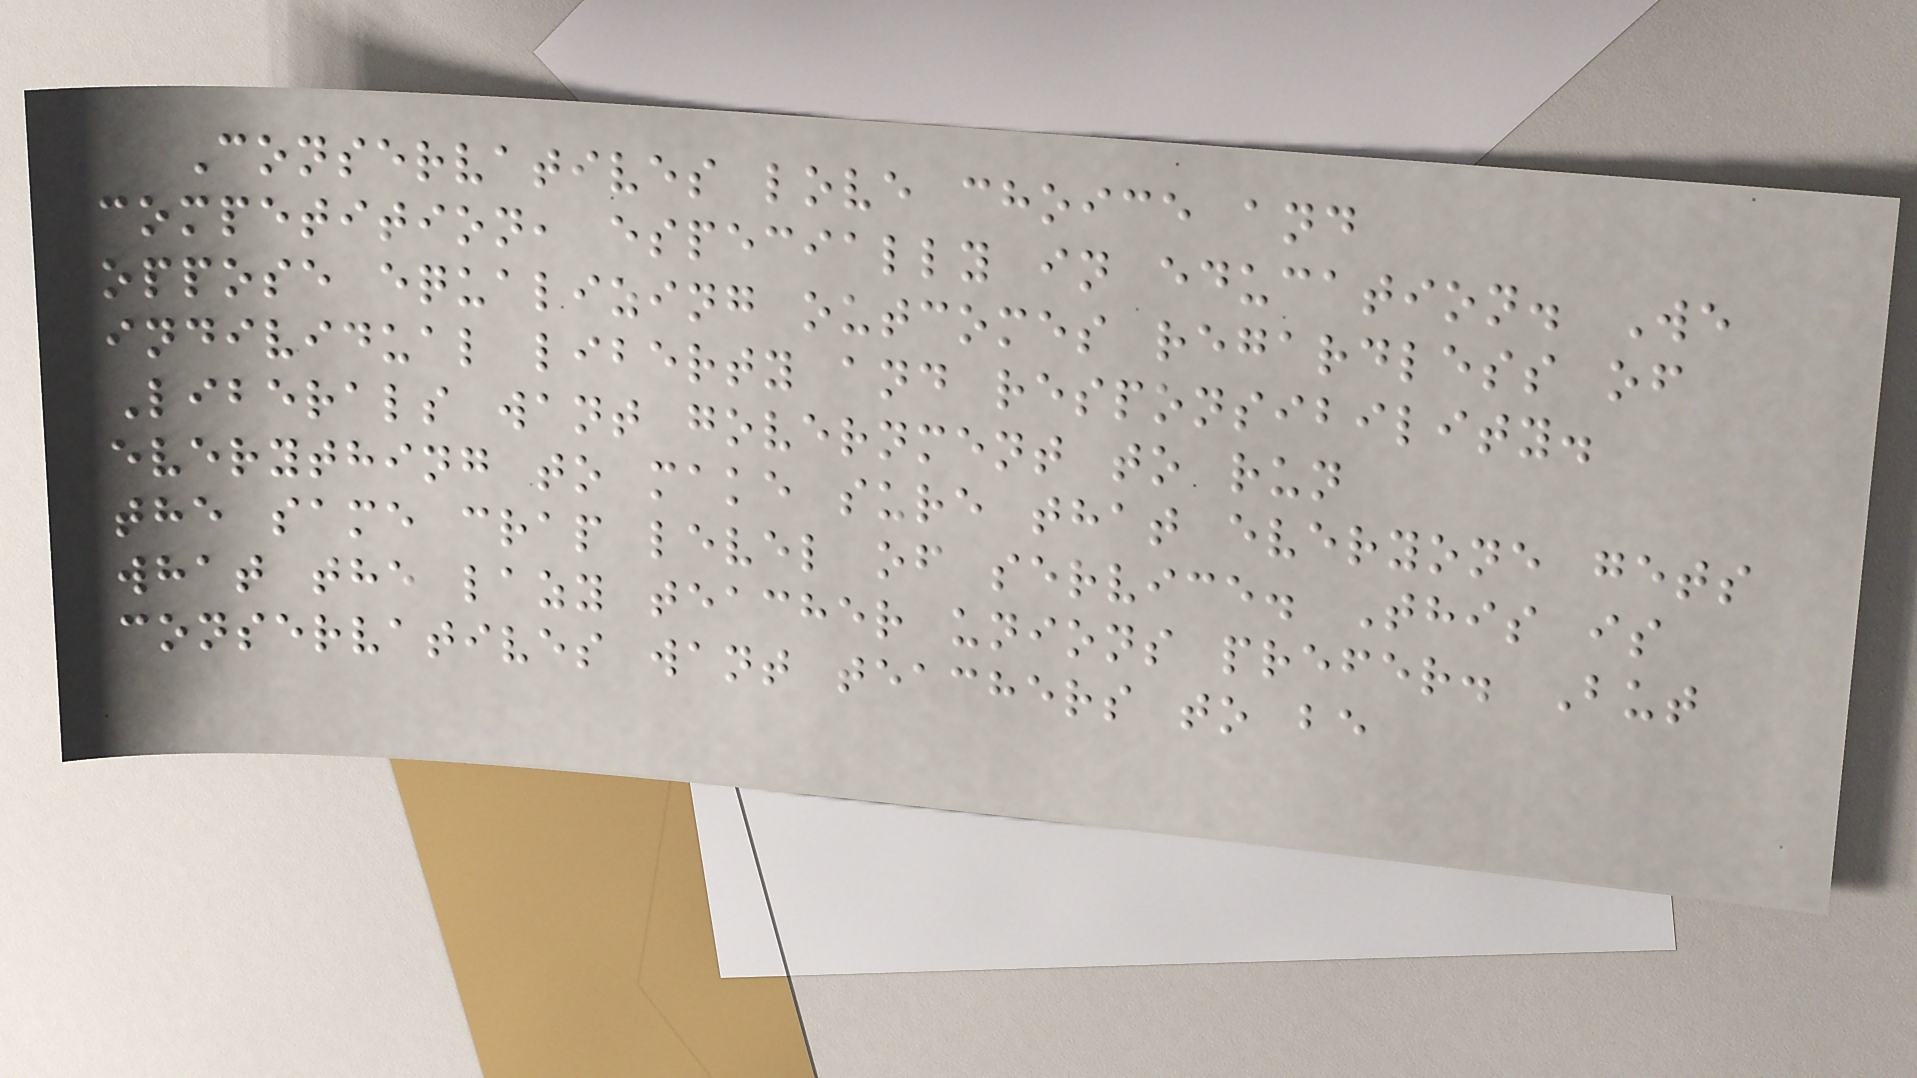Conservatives love choice and
competition, especially in education. We
oppose equalizing outcomes regardless of
individual liberty and responsibility.
Liberals want government to run
everything to make sure that everyone gets
the same crap level of service. This is
what the lazy teacher unions prefer. But
conservatives want teachers to be
